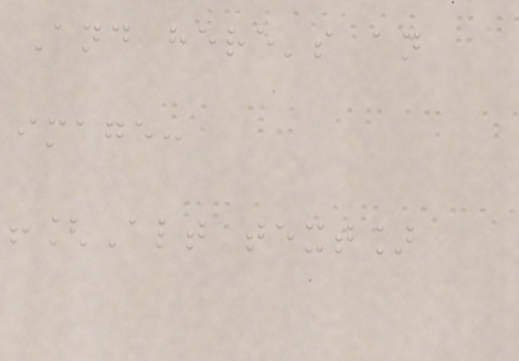And here's an
image:
![Alt text]
